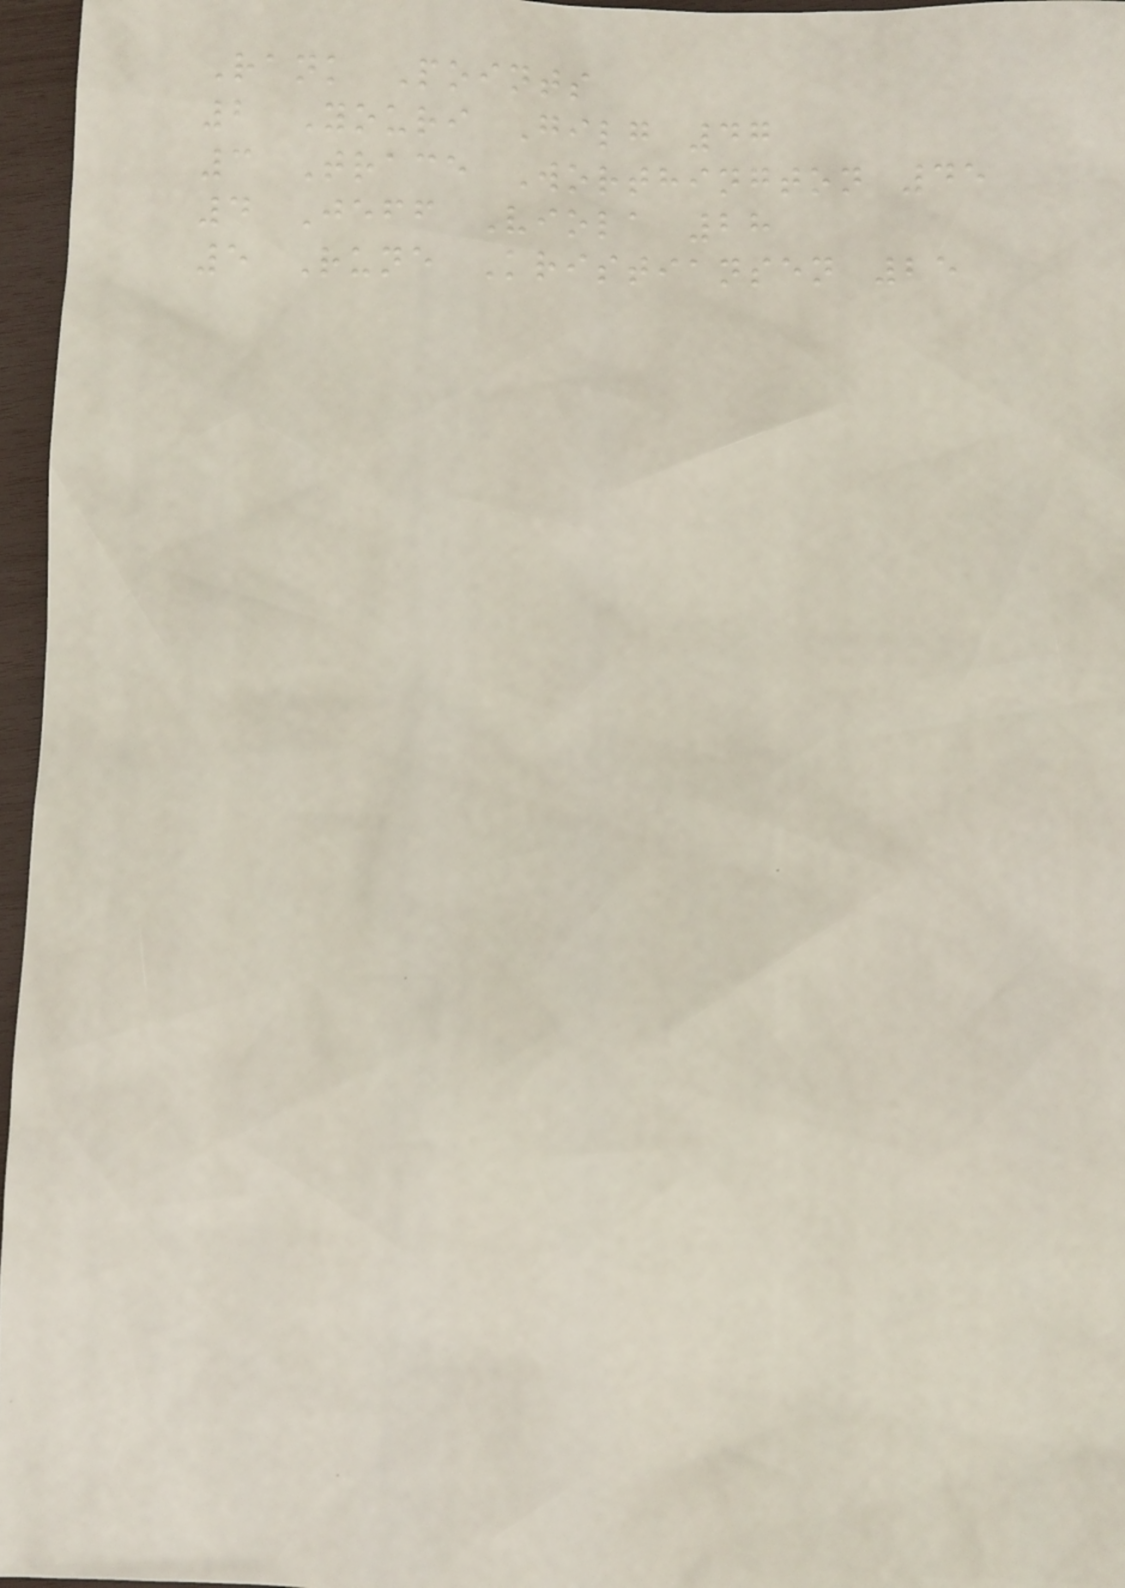Rank Points
2 Youri Gilg 47
3 Trace Worthington 45
4 Jeff Viola 28
5 Rune Kristiansen 25
